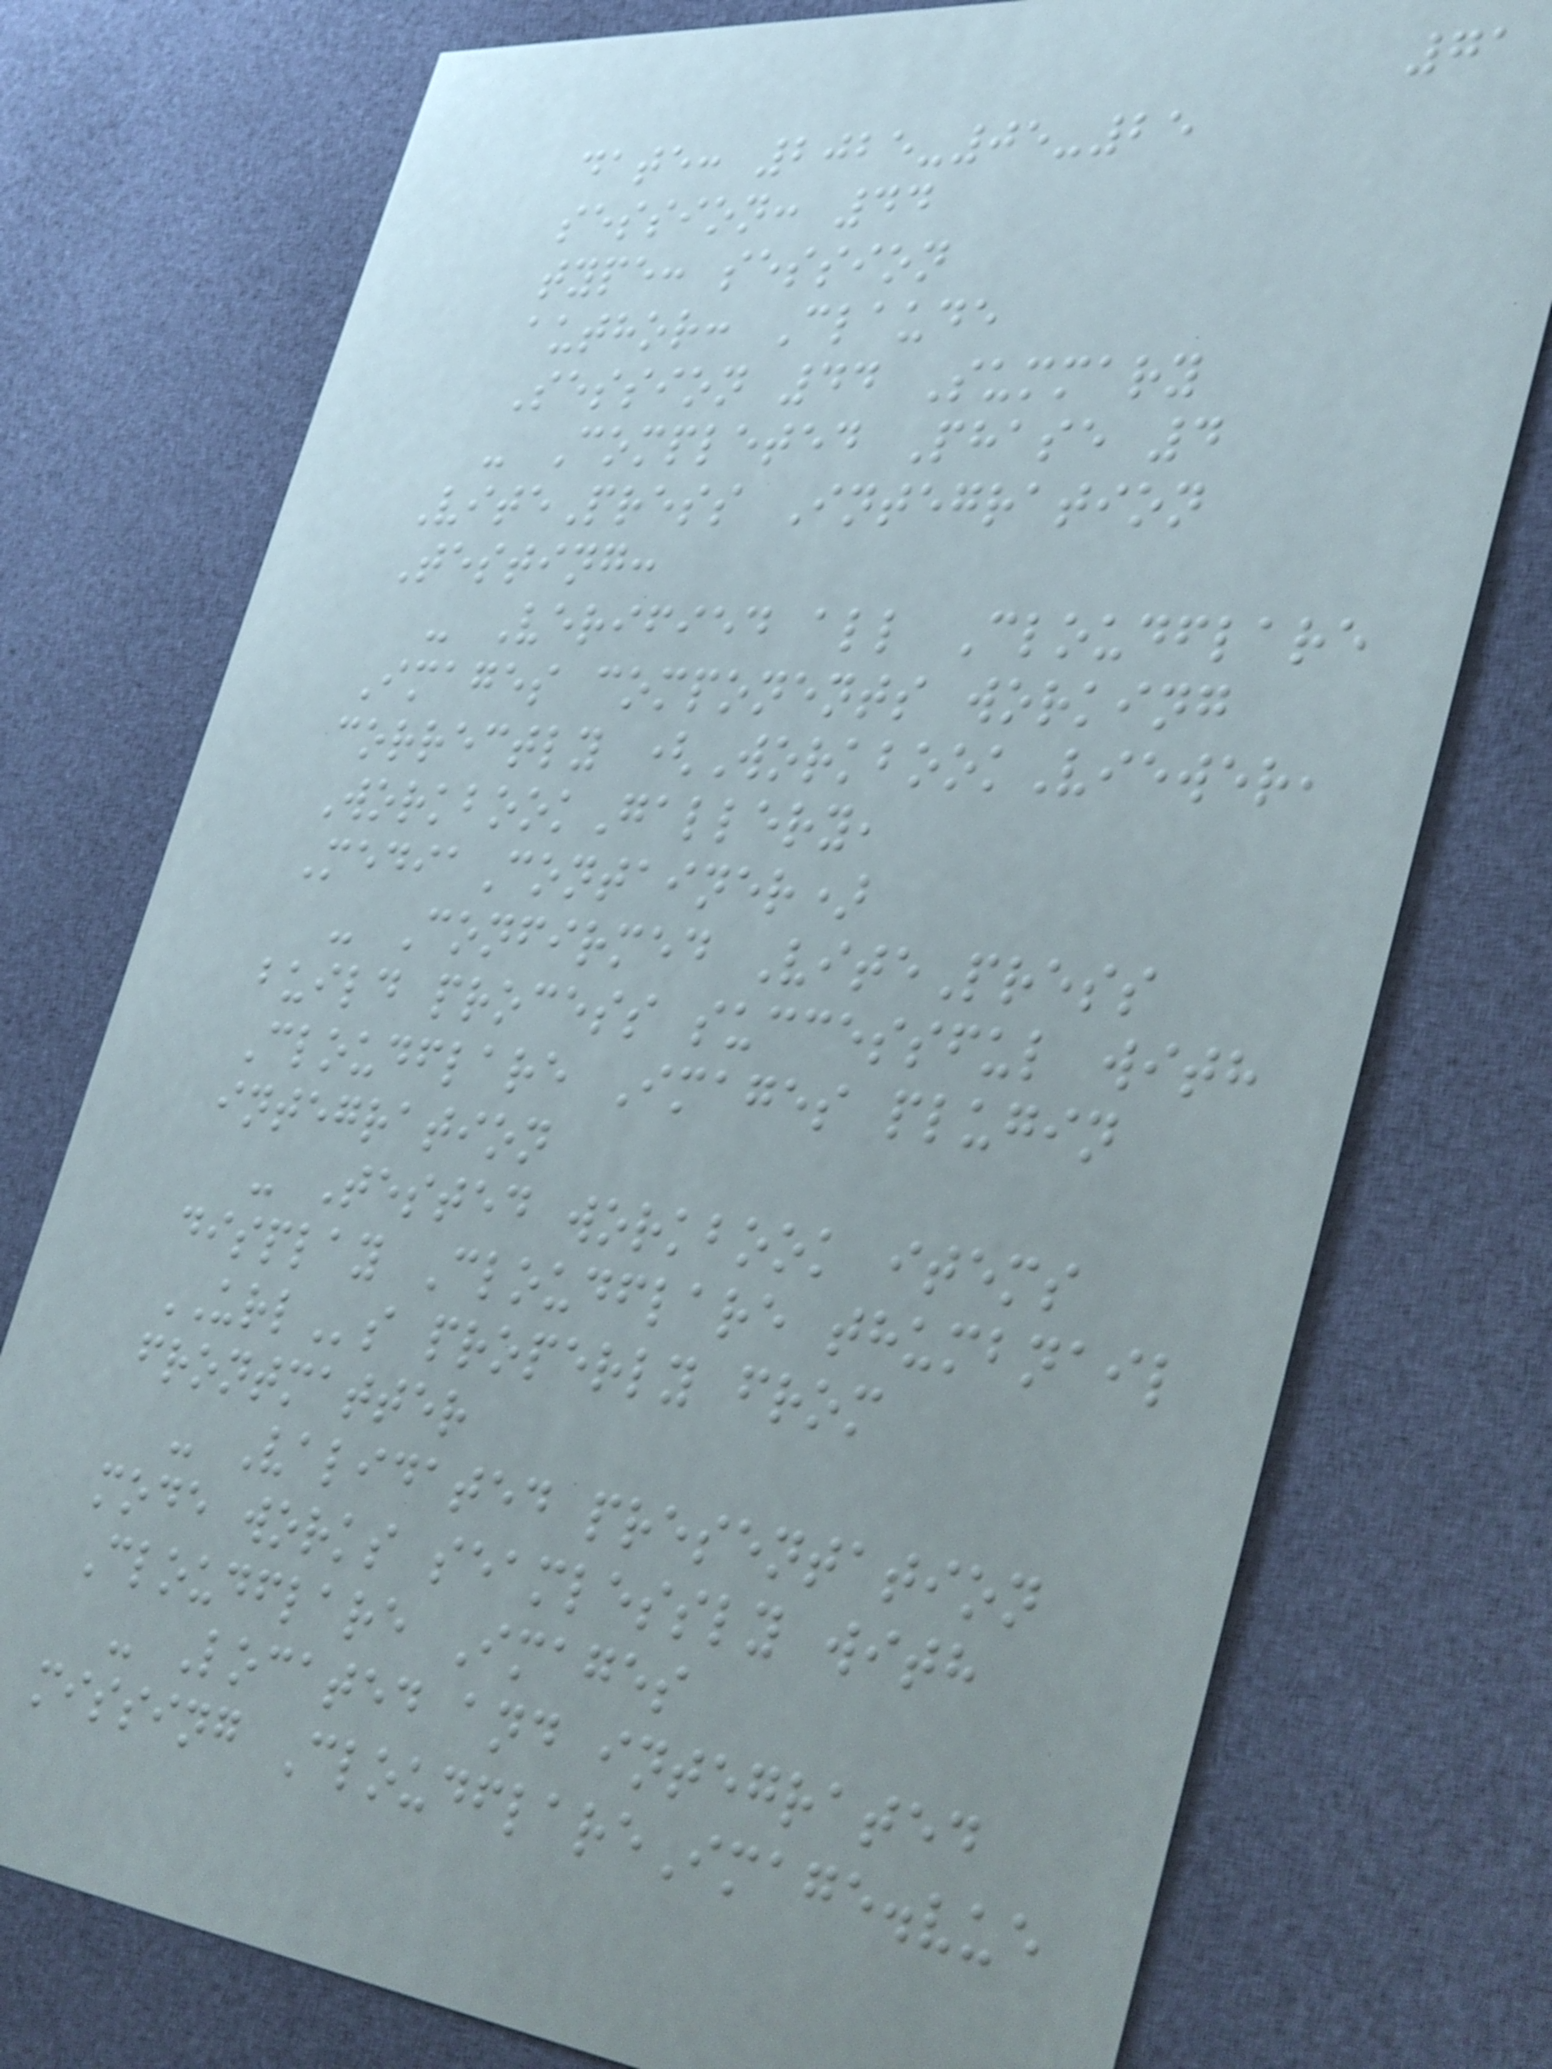71
date: 2025-05-25
session: 44
type: session
author: Claude
Session 44 Summary
- Completed Phase 4
VitePress Integration
Testing:
- Verified all Cloudflare
Images components working
correctly (WorkbookViewer,
WorkbookGallery,
MediaContainer)
- Confirmed VitePress
build process successful with
Cloudflare Images plugin
integration
- Tested workbook items
display Cloudflare thumbnail
URLs properly from
frontmatter
- Validated presentation
mode works seamlessly with
Cloudflare Images
- Located and integrated
missing CloudflareImage.vue
